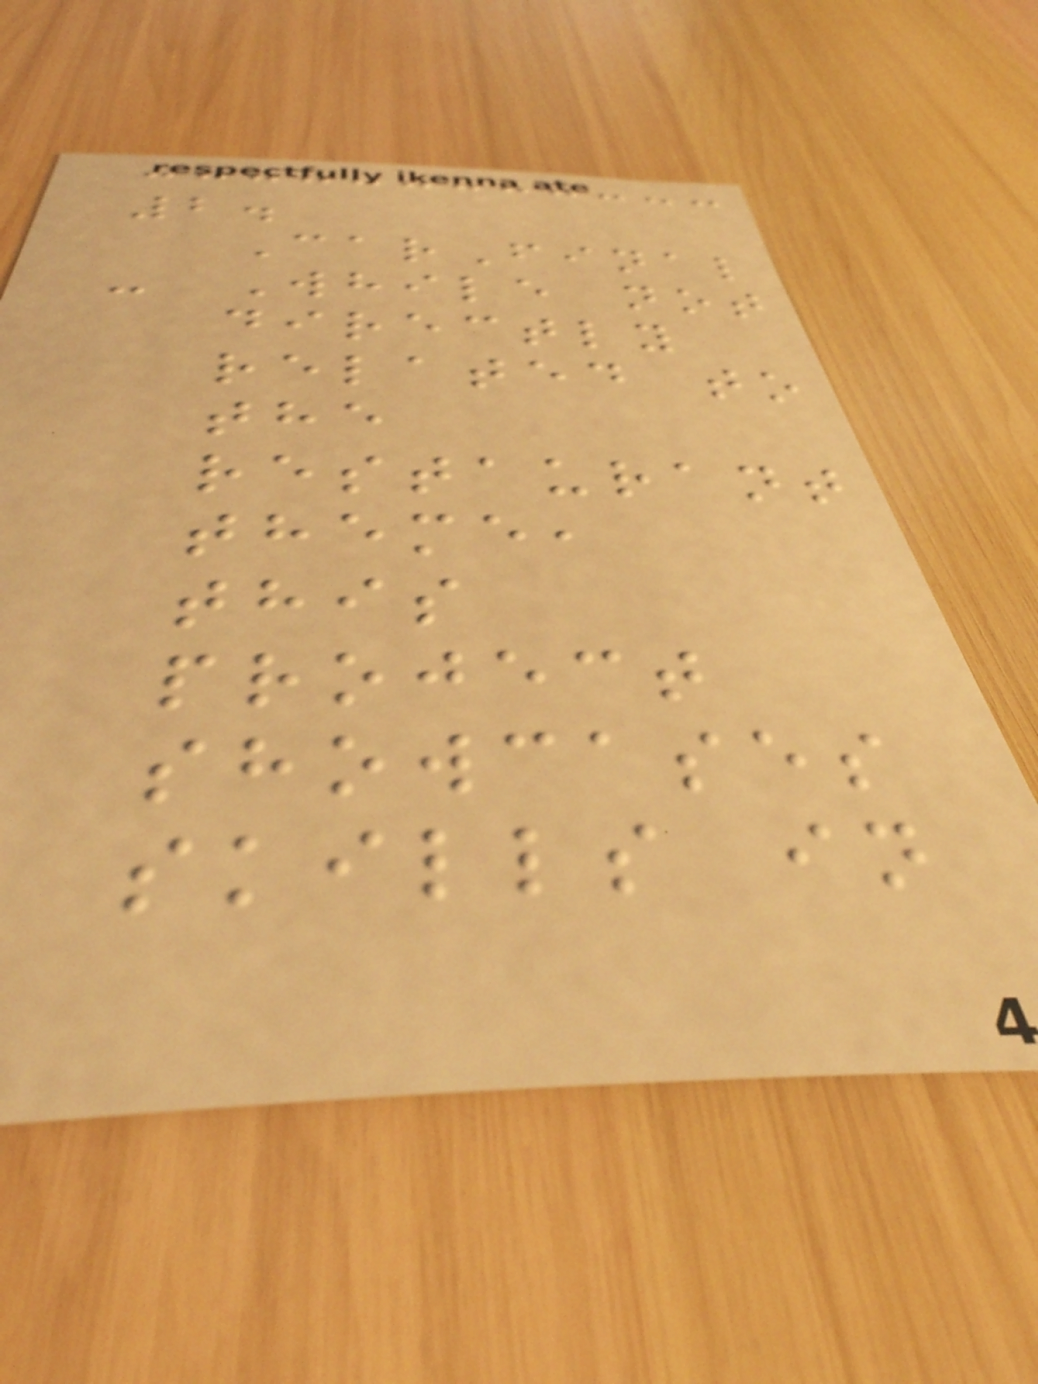2.
CarFinal
- While not
directly
related to
the
restaurant
theme,
this
project
showcases
skills in
